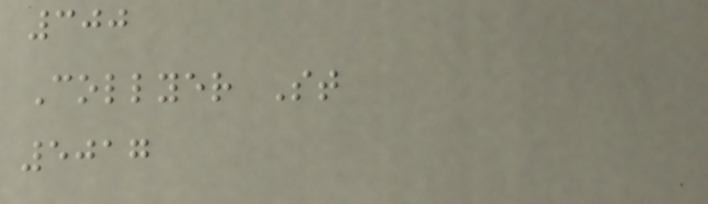300
Collyer St
5017
